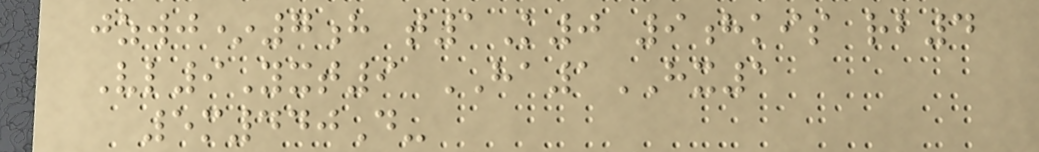jzwj*7h t1K0 9hkis rb4
Vl9Yxt9 HA1HX1
5m440D-
